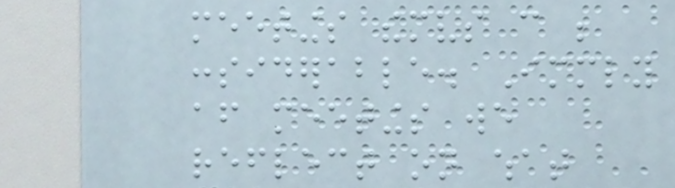meetings themselves can be
considerable. Immediately
after meetings we
reflect on what
